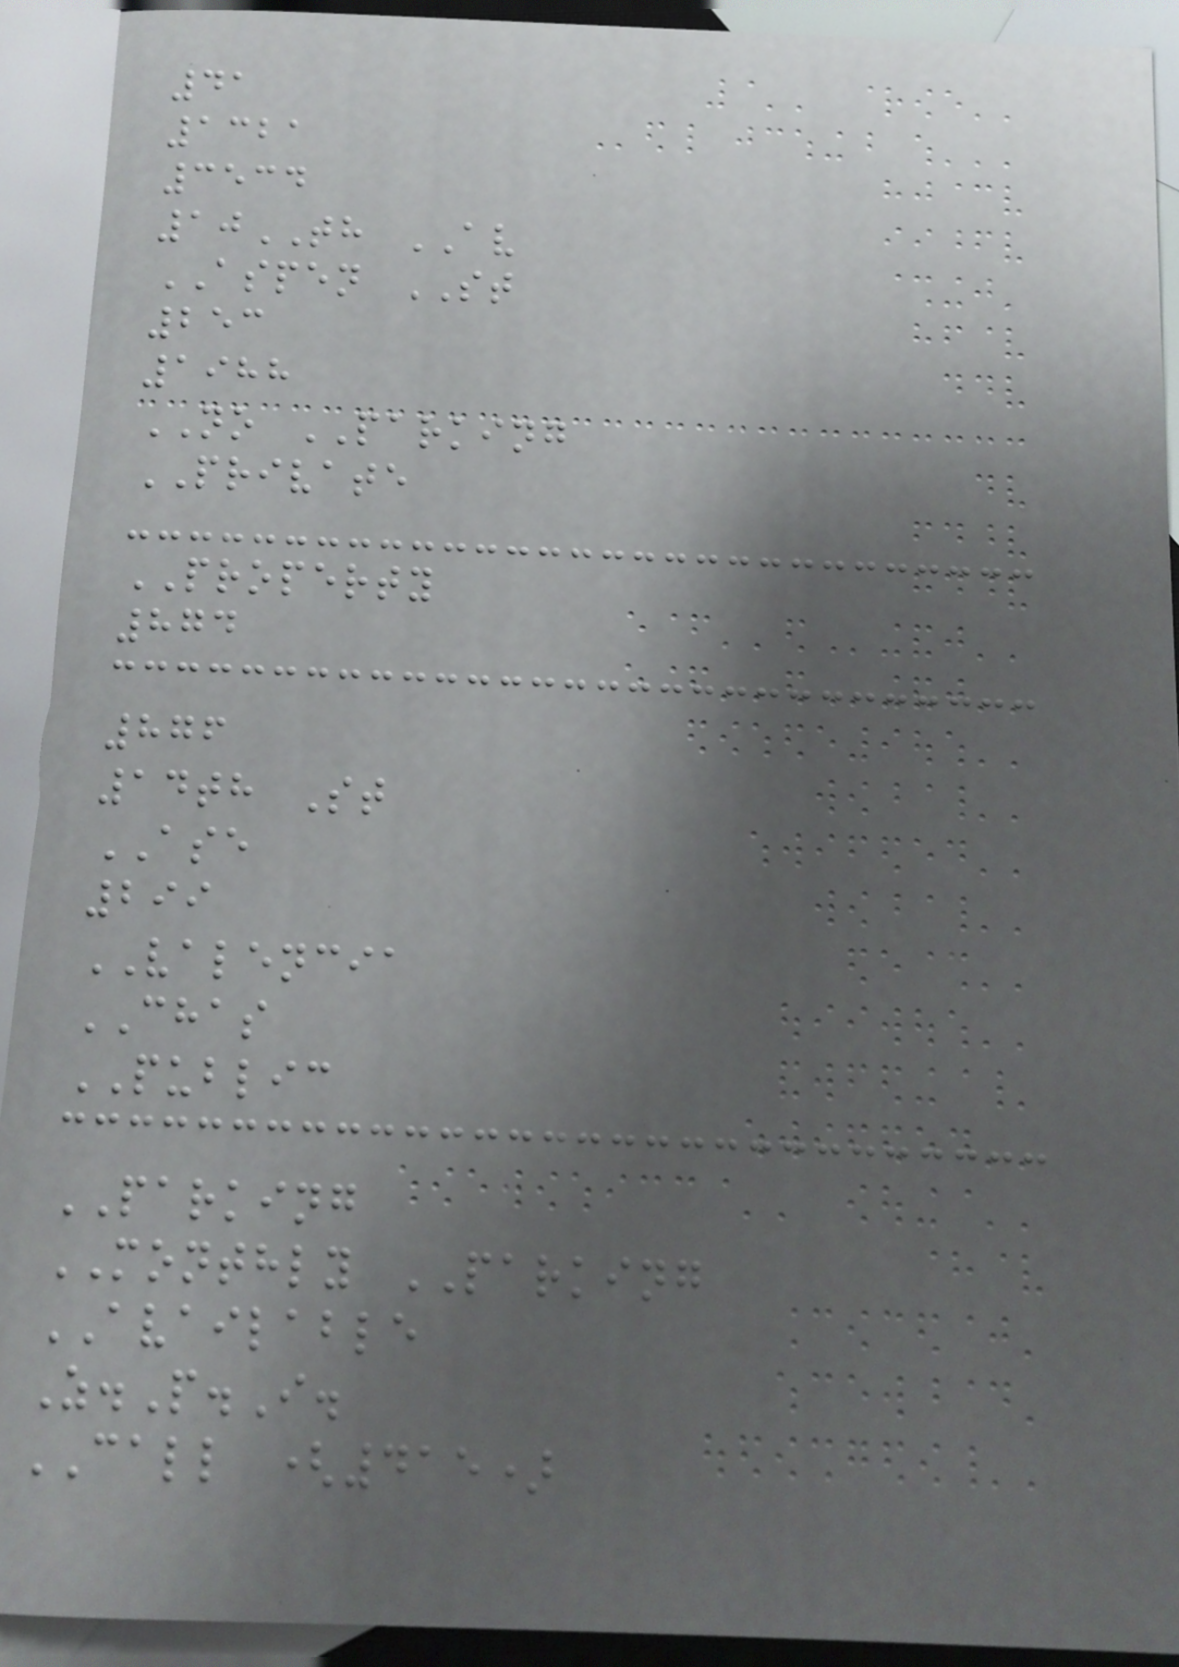41
1321
3534
10TH AV
ASPEN ST
253
1988
NO PARKING
PRIVATE
PROPERTY
874
876
14th St
ASE
299
VALENCIA
CHAS
PUBLIC
PARKING
MONTHLY PARKING
AVAILABLE
Z.P.I.
CALL (415)
